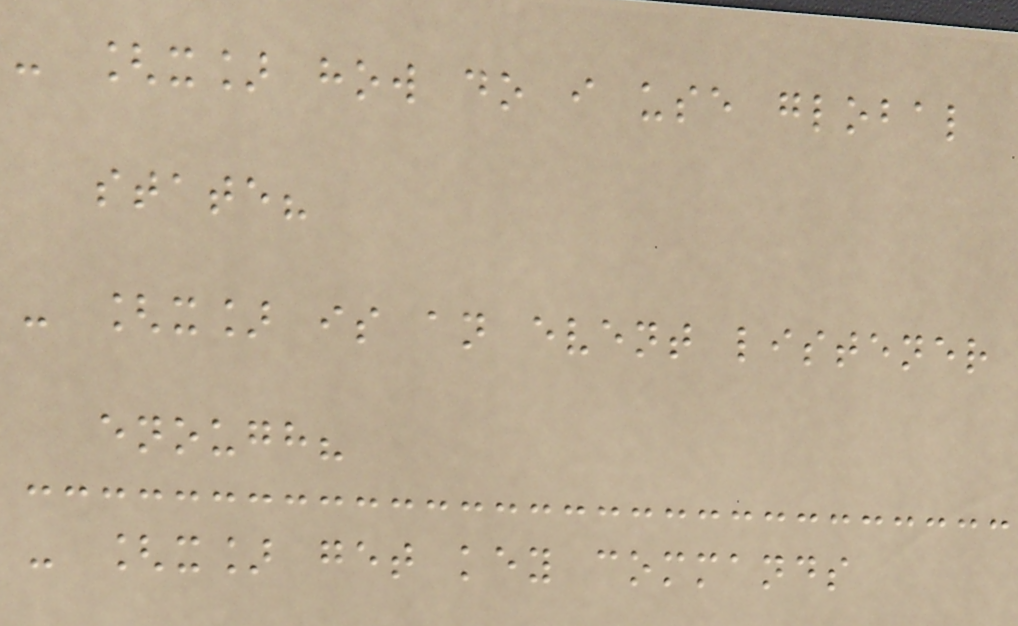- [x] how do i use global
state?
- [x] is an event listener
enough?
- [x] get key commands
